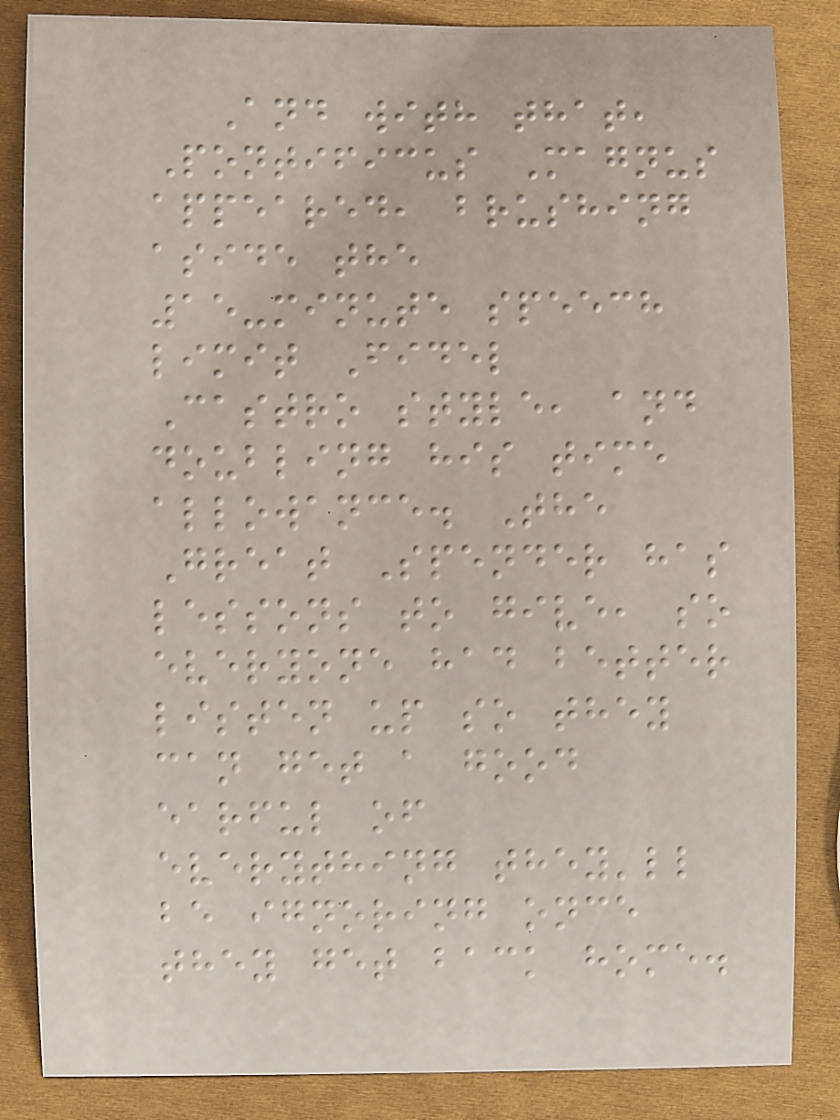And with that,
Pontificus Magnus
appeared, brushing
aside the
15-minute speech
limit Fidel
Castro style, and
doubling his time
allowance. The
Great Spender has
lessons to give, so
everyone had better
listen up so they
can get a good
earful of
everything they'll
be ignoring once
they get back home.
